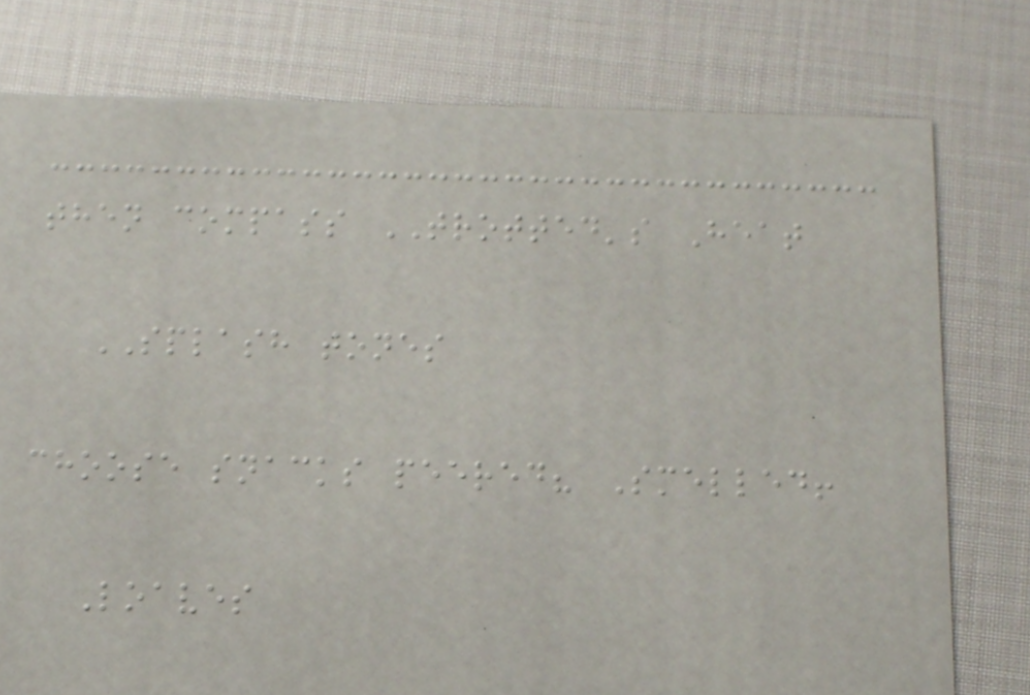then compass TROTTED's Heat
SPLASH tones
choose snacks peered? Smelled!
Loaves
